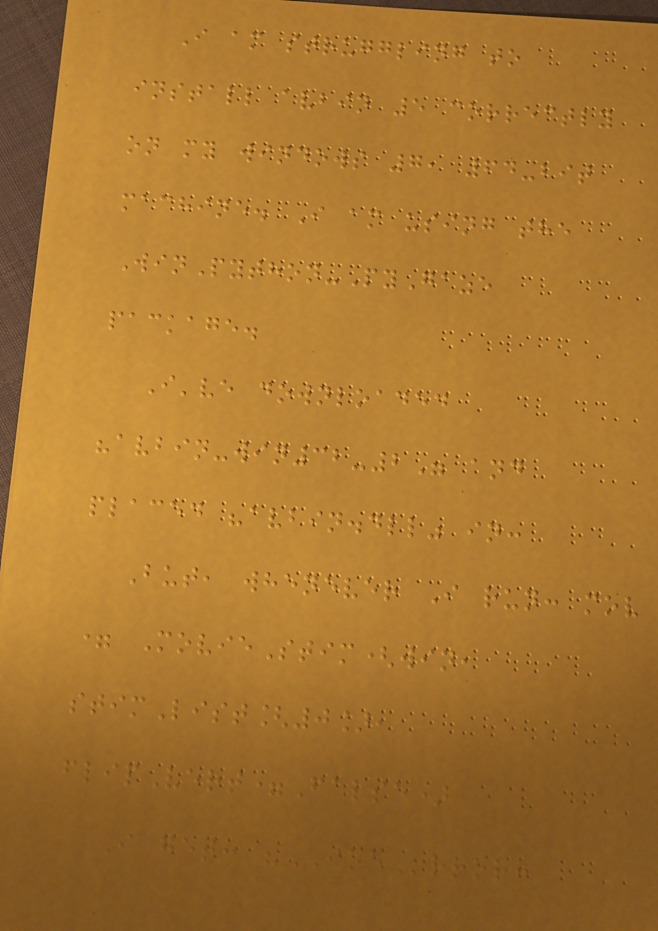I am struggling to
install avbin 5 correctly
on my windows 7, 64-bit
machine. I am using the
WinPython-PyGaze
package.
I've downloaded
"avbin-win32-2" and
placed "avbin.dll" in:
But, whenever I run: mov
= MovieStim(win,
stimList[0],
flipVert=False)
I get: "IOError:
